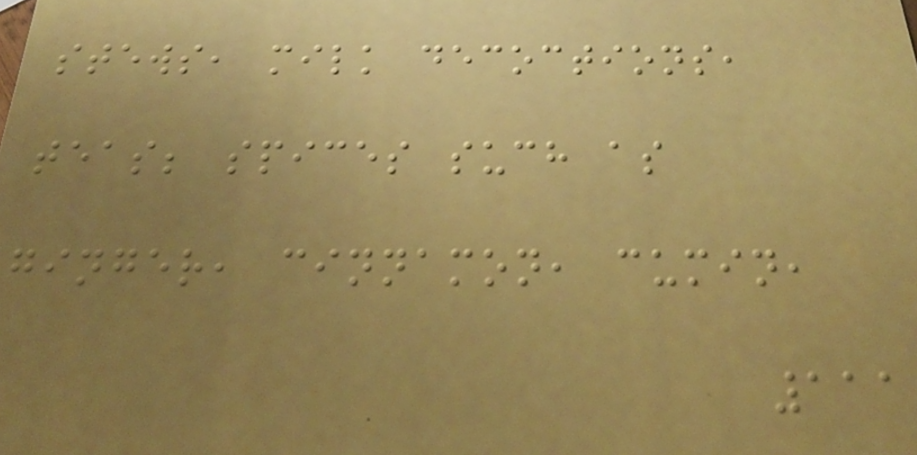stews, milk decoctions,
teas; spices such as
ginger, cinnamon, cumin,
111
